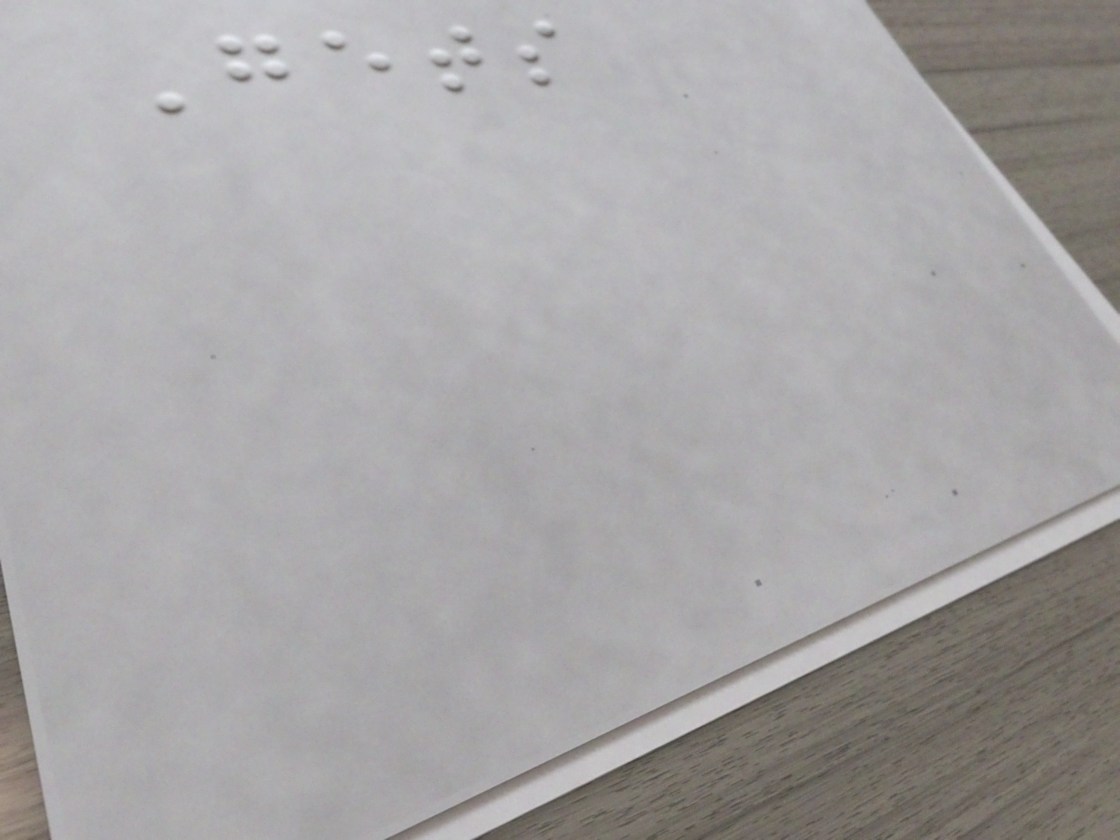Gets
